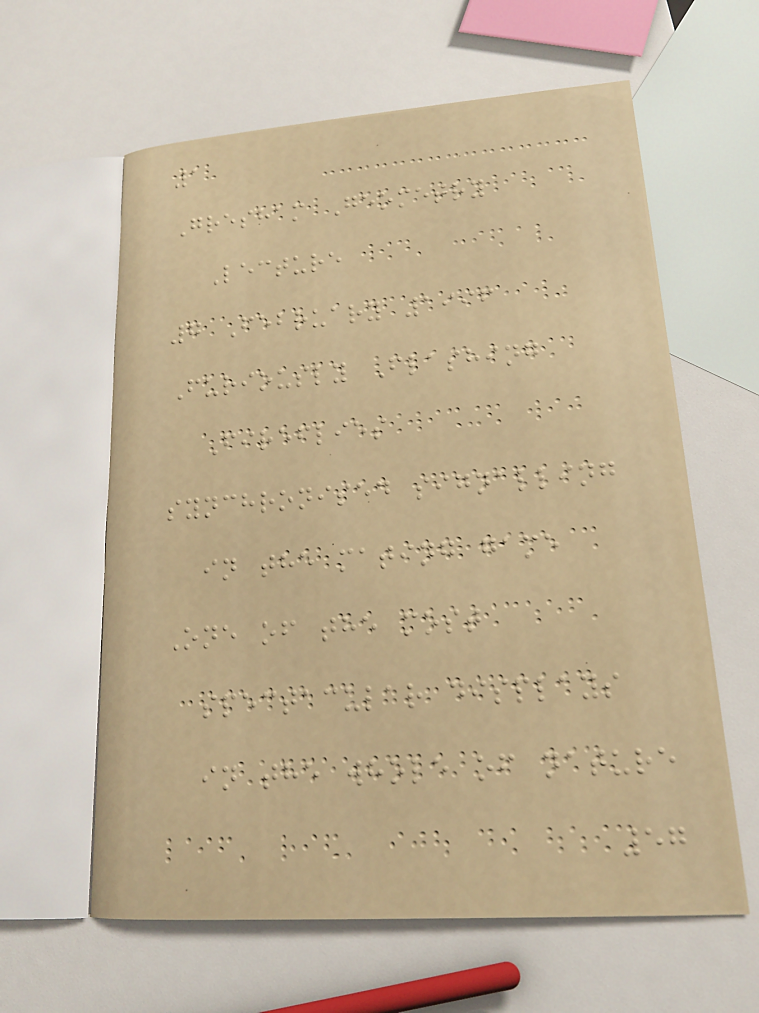1
Gresham Geometry
Lecture
7 February 1996
Furiously Flashing
Fireflies
synchronised signalling
in the mating game
One of the most
spectacular displays
in the whole of nature
57
